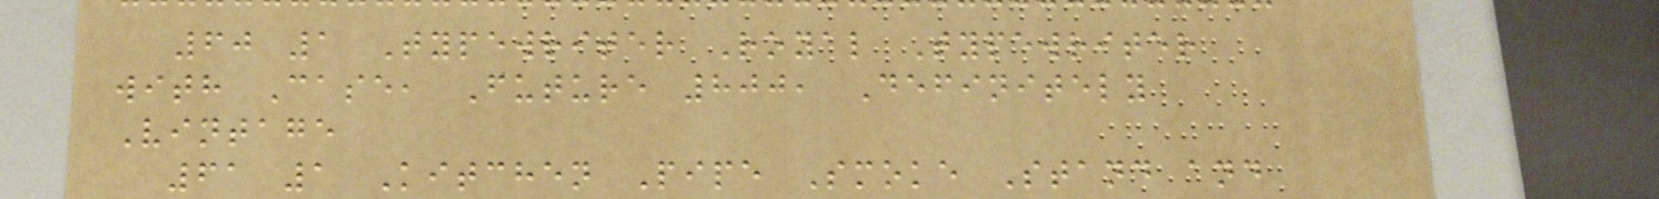60 1 Typewriter Royal Typewriter
with Case, Future 800, Definitely
Vintage
61 1 Kitchen Pipe Smoke Stand and
